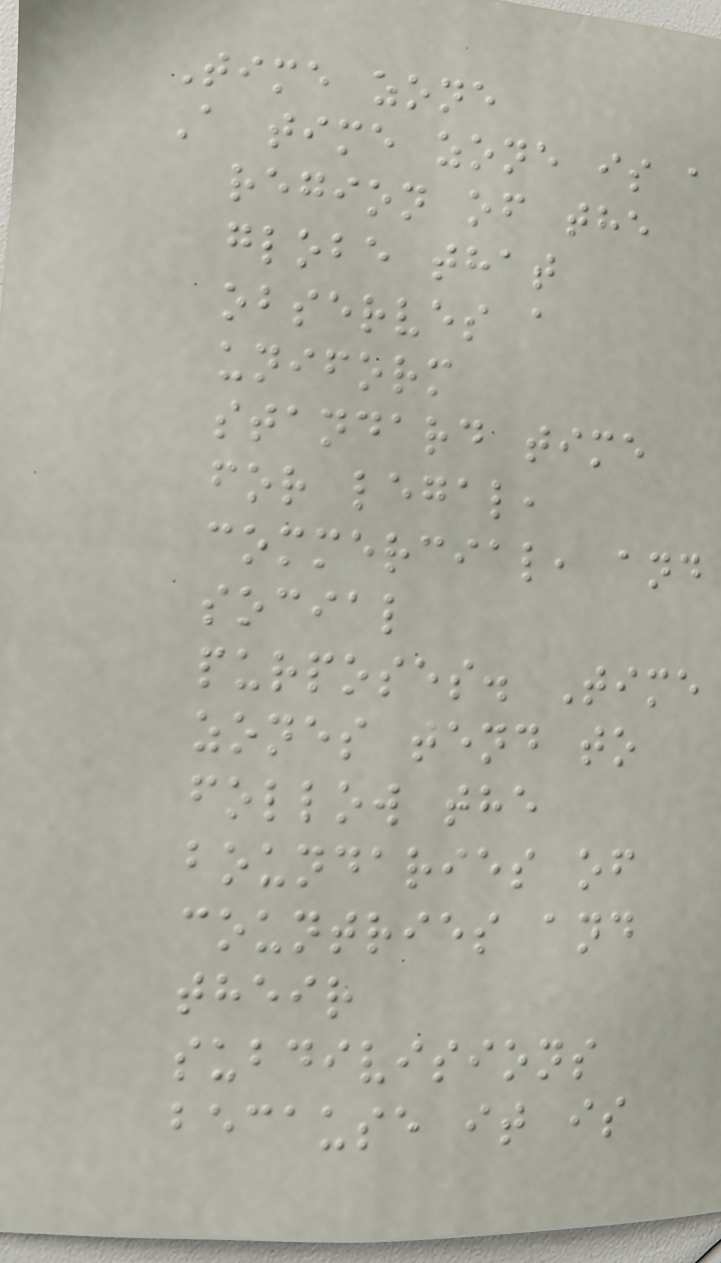Time zone
A time zone is a
region of the
globe that
observes a
uniform
standard time
for legal,
commercial, and
social
purposes. Time
zones tend to
follow the
boundaries of
countries and
their
subdivisions
because it is
